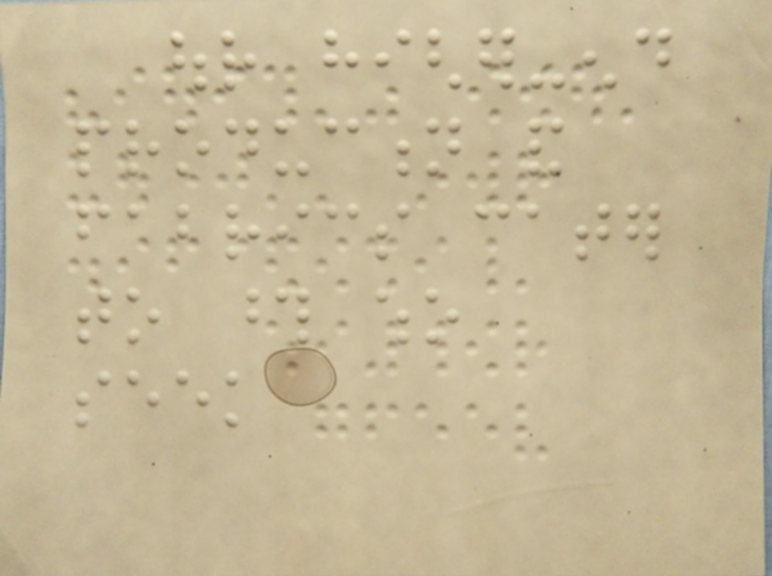our higher-end
production and
fabrics cater
to those who
seek
